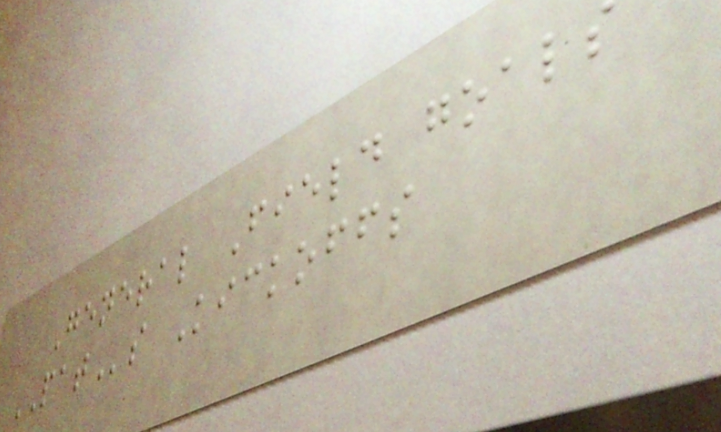General Field goals
PATs Kickoffs
